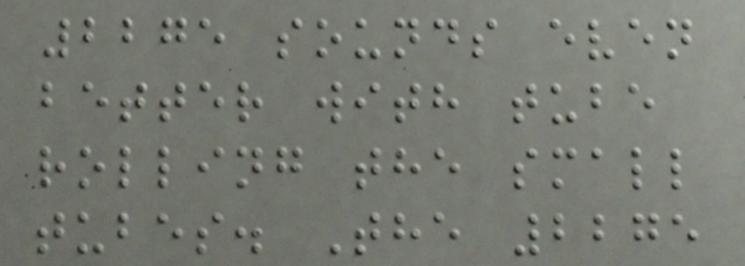2275 sounds even
better with tube
rolling the small
tubes. The 2275
